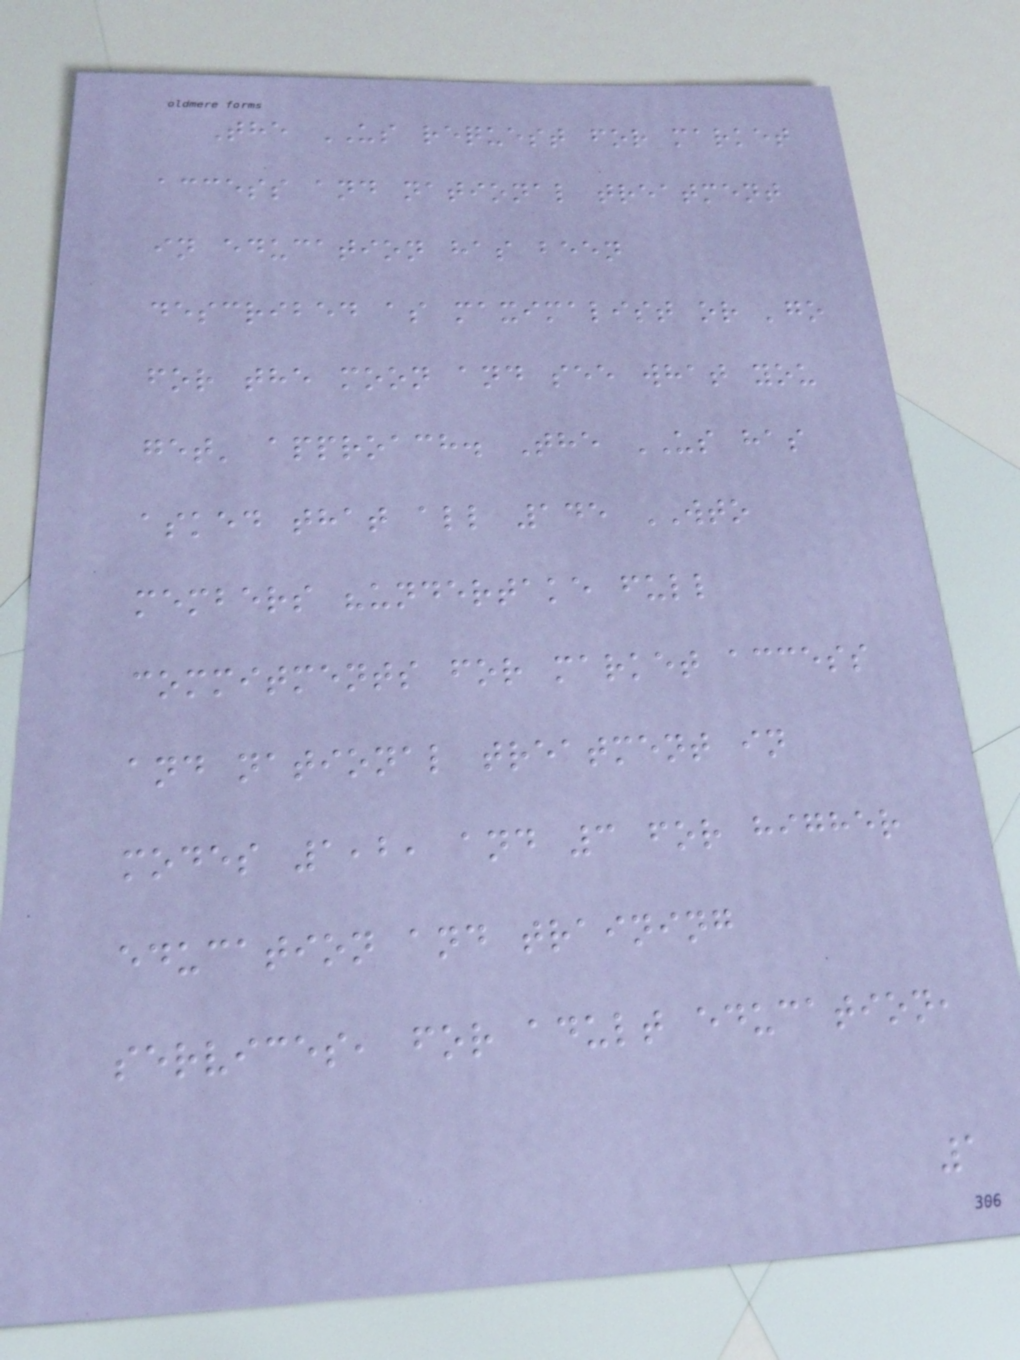The US request for market
access and national treatment
in education has been
described as maximalist or 'go
for the moon and see what you
get' approach. The US has
asked that all 145 WTO
members "undertake full
commitments for market access
and national treatment in
modes 1,2, and 3 for higher
education and training
services, for adult education,
1
